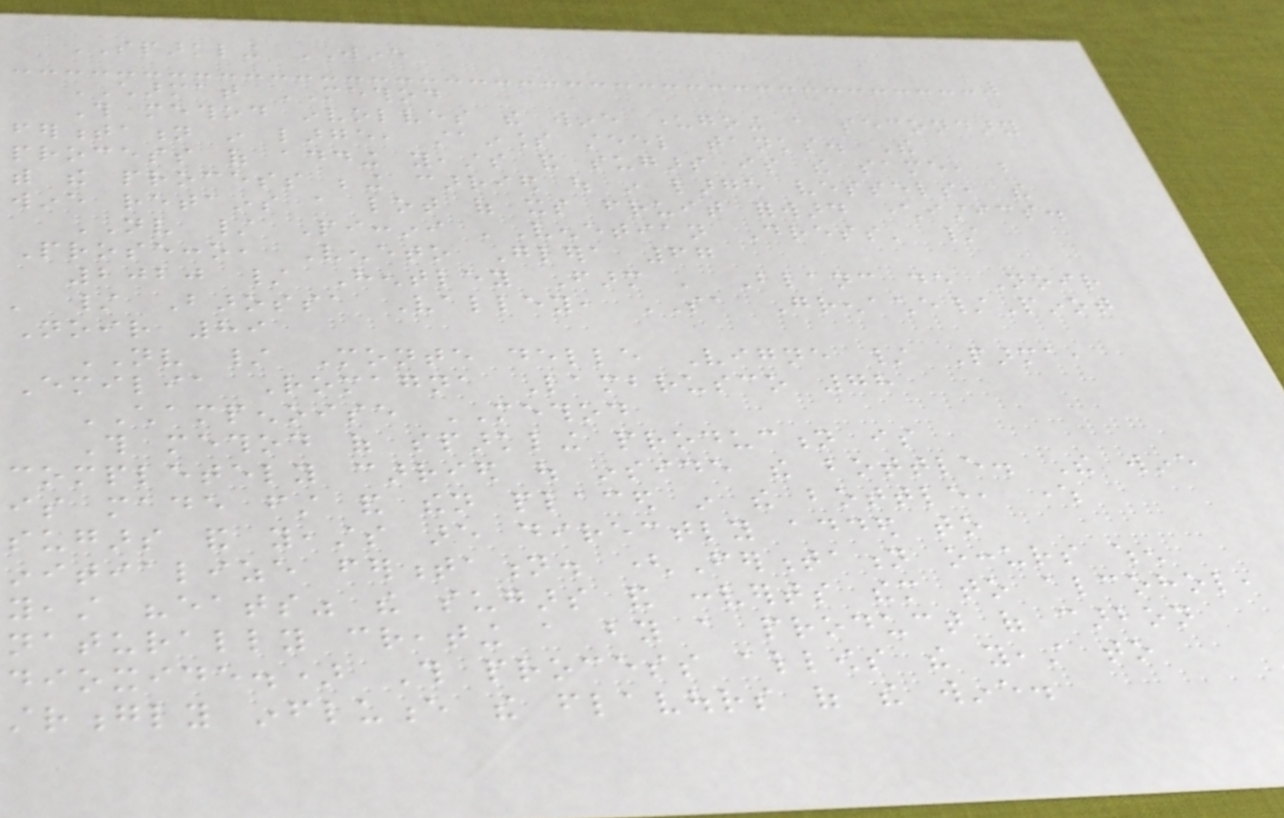SPARKLING WINE
CHARMAT METHOD
This method involves the wine undergoing a secondary
fermentation in large, stainless steel tanks. The
process of adding yeasts and sugars is the same, but
with the process being carried out in large vessels, the
wine retains a lot of its fruit forward characteristics.
NV / Piccini 'Venetian Dress' /
Prosecco, Veneto Glera 67
2020 / Hentley Farm ' Blanc de Noir
' / Barossa Valley, SA Grenache/Pinot
Noir 89
NV / Monte delle Vigne / Parma,
Emilia Romagna Lambrusco 78
CHAMPENOISE METHOD
This method of sparkling production is
completely carried out inside the bottle. The wine
is made first and then placed in the bottle, where
sugars and yeasts are directly added to
initialize fermentation. (Fermentation occurs when
yeast "eats" the sugars and converts them to alcohol,
naturally creating a by a product of carbon
dioxide.) This process allows the yeast to
strongly influence the flavours of the wine.
